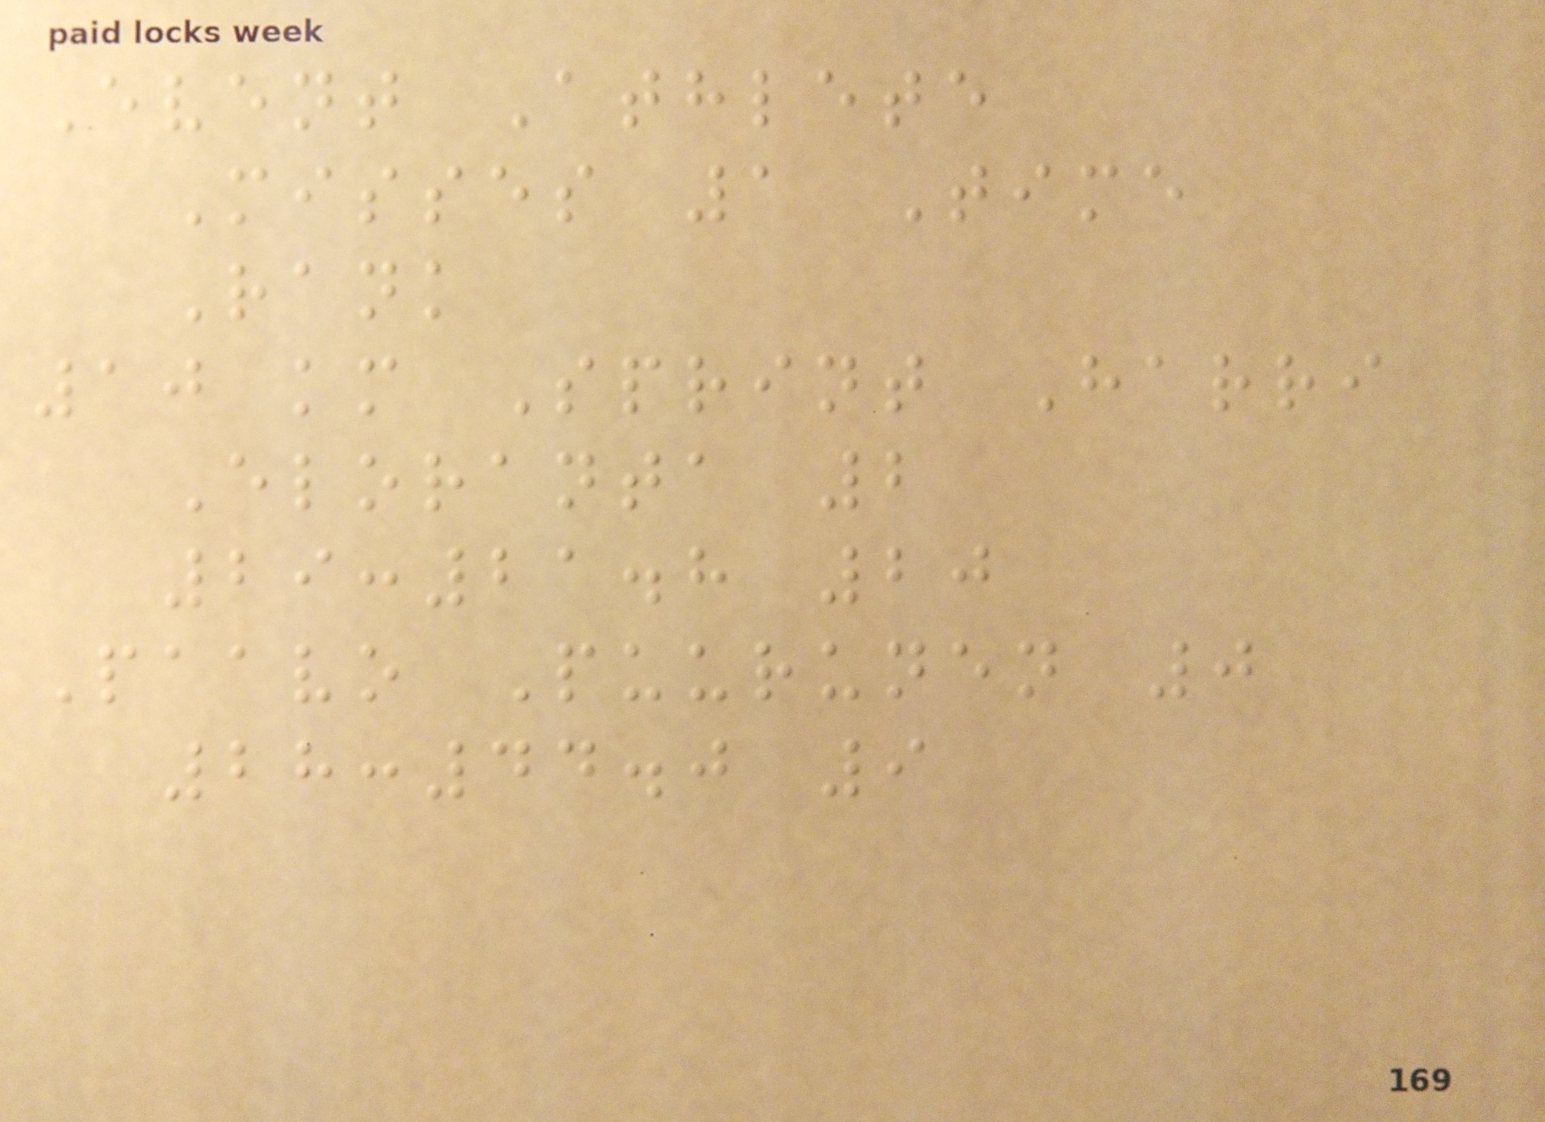Event Athlete
Misses 1 Time
Rank
10 km Sprint Harri
Eloranta 2
29:21.8 20
Paavo Puurunen 0
28:44.0 9
